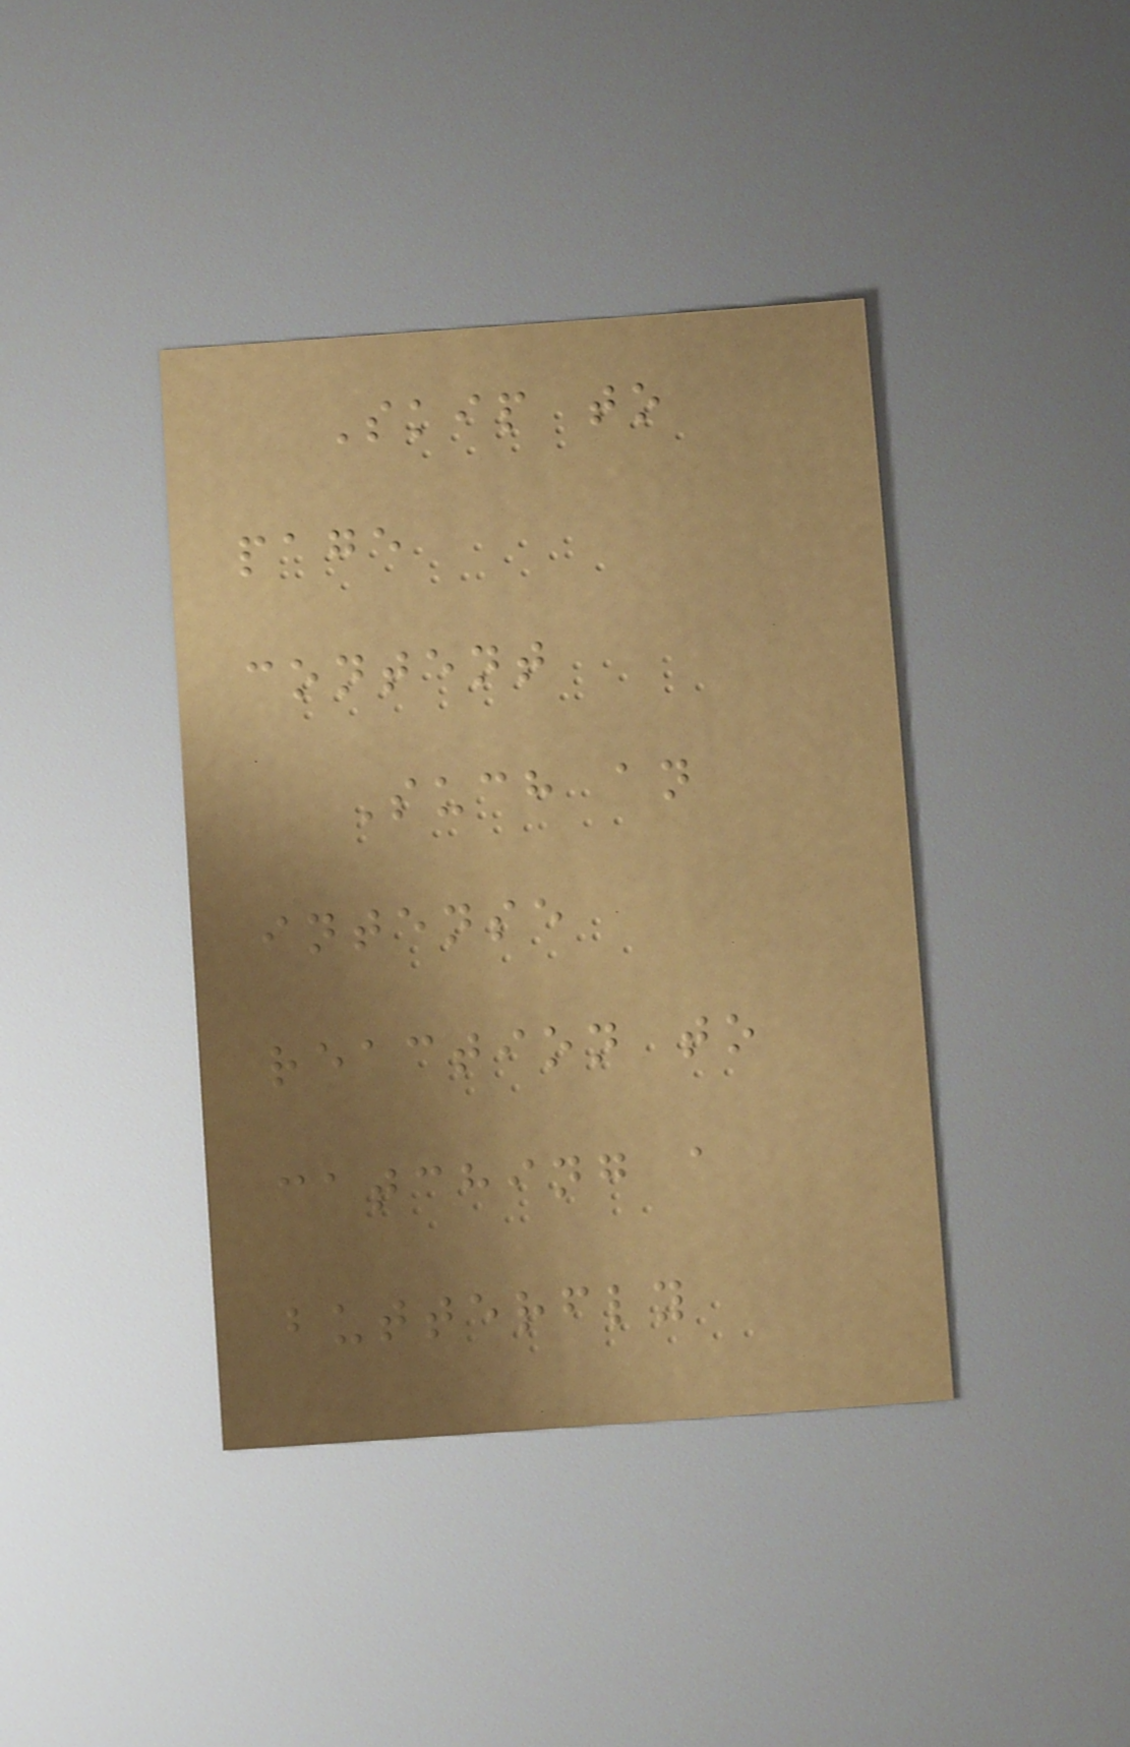Skip to
page
content
Such an
intense
reaction to
catching a
butterfly
